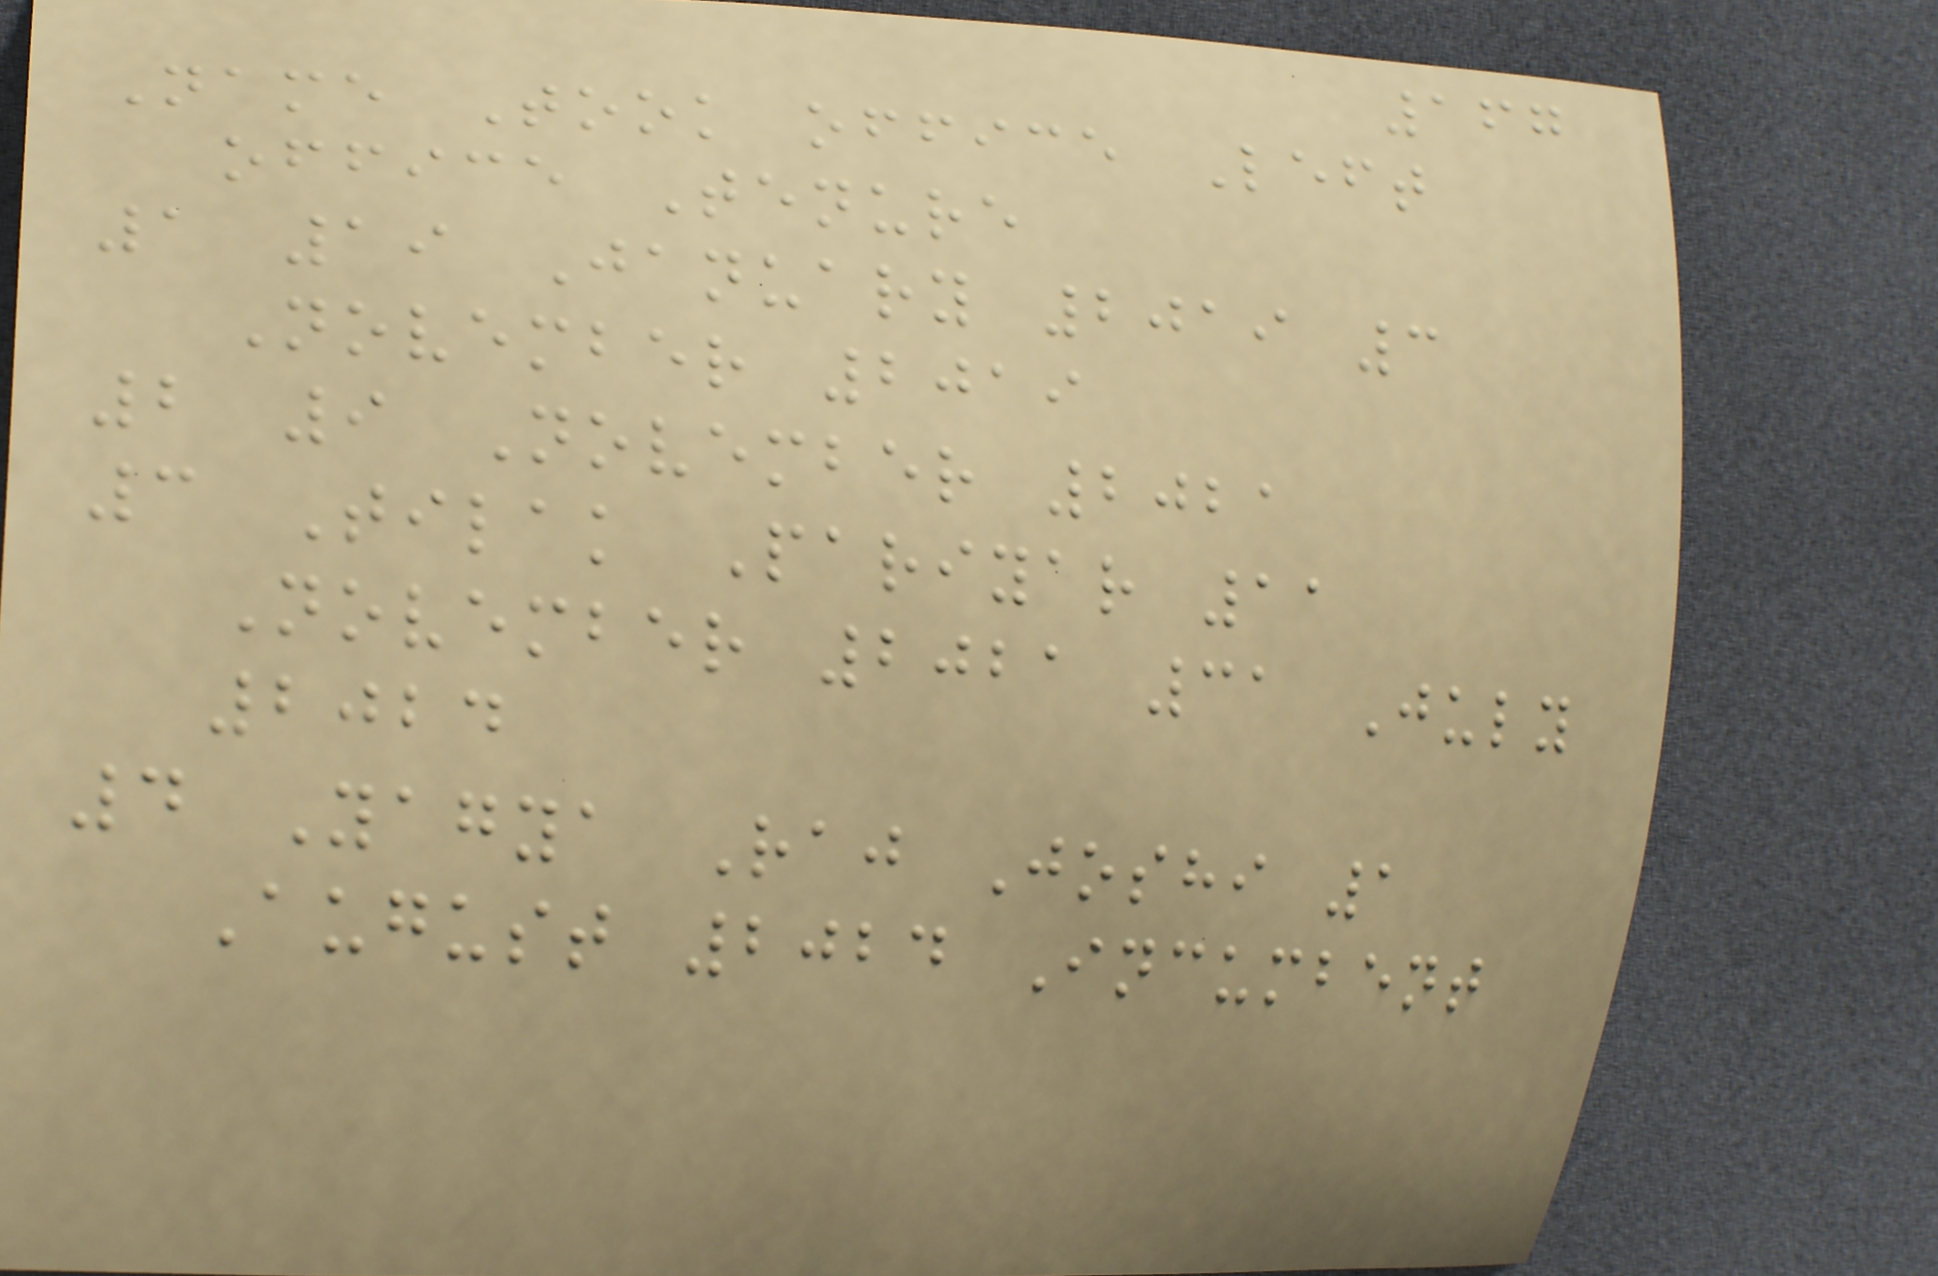167
Name Took office Left
office Tenure
1 19 January 2019 3
November 2019
2 9 November 2021
3 Tilak Pariyar 11
November 2021 31 July
2024
4 Yagya Raj Joshi 1
August 2024 Incumbent
